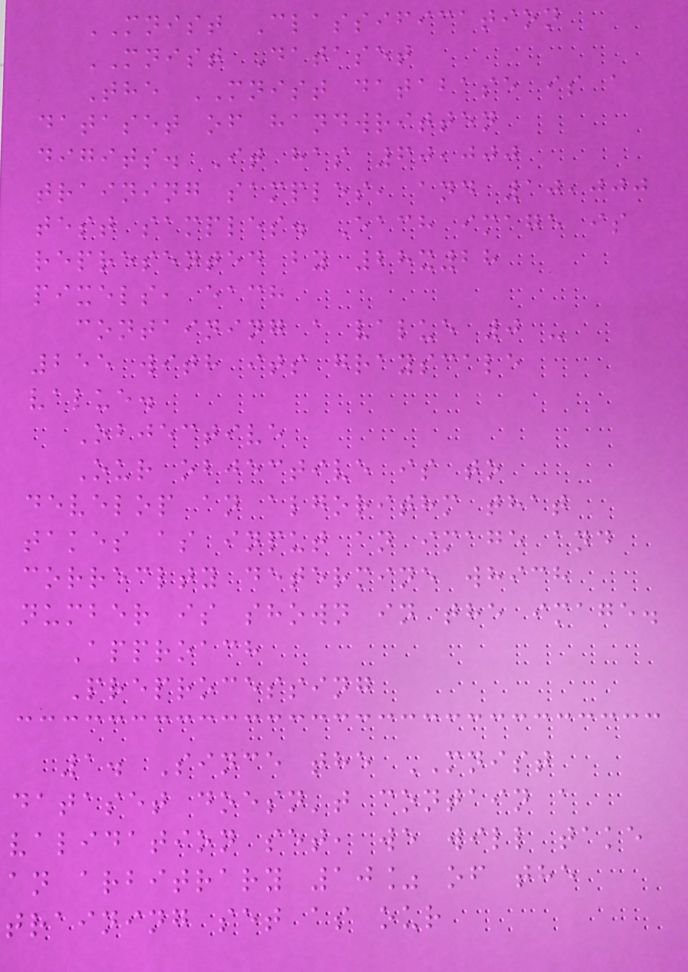MNIST Classification
MNIST Dataset
The MNIST database is a
dataset of handwritten
digits. It has 60,000
training samples, and 10,000
test samples. Each image is
represented by 28x28
pixels, each
containing a value 0 -
255 with its grayscale
value.
Objective
Our objective is to
develop an algorithm that
takes as input an image and
correclty determine which
number is shown in the image.
Approach
Preprocessing
1. Since the MNIST
dataset doesn't contain a
validation set, we will take
an arbitrary 10% of the
training set as our
